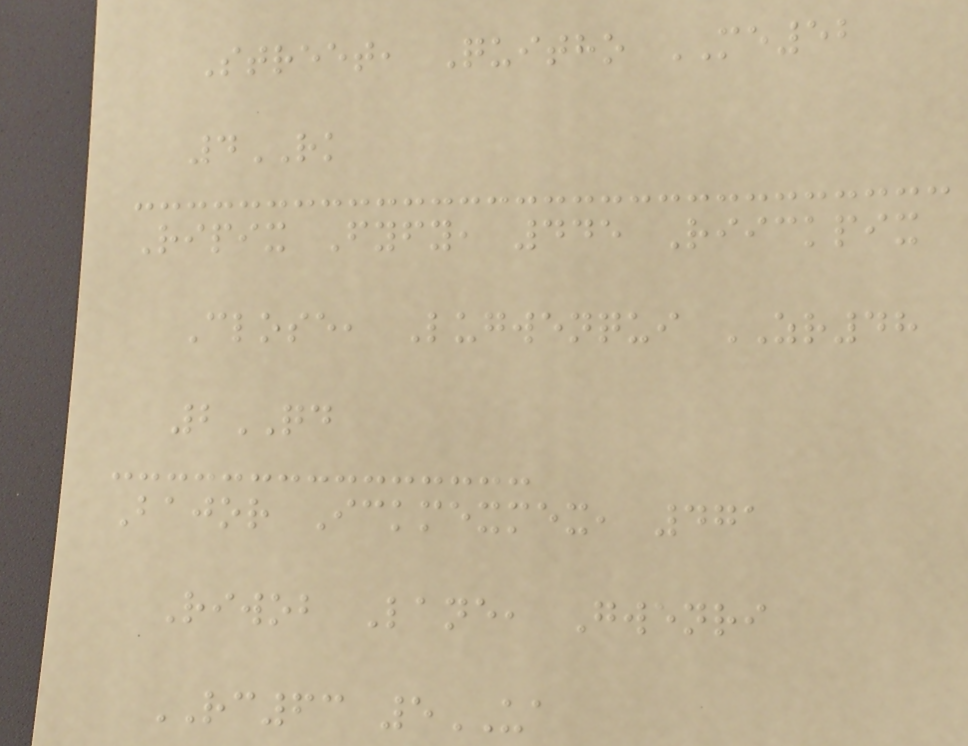Street, Quitho ME52
4RK
Ripix Fyfy, 445 Riickpix
Close, Lugwenqui ZR48
2QD
Bajor Ickmexmex, 471
Riwob Lane, Gwenri
RC63 5UA
